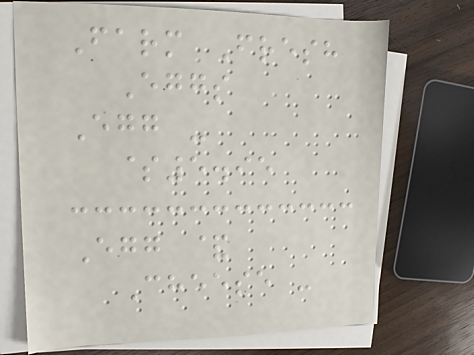Farm Fresh
Eggs
Egg -
$5.95
Egg &
Cheese -
